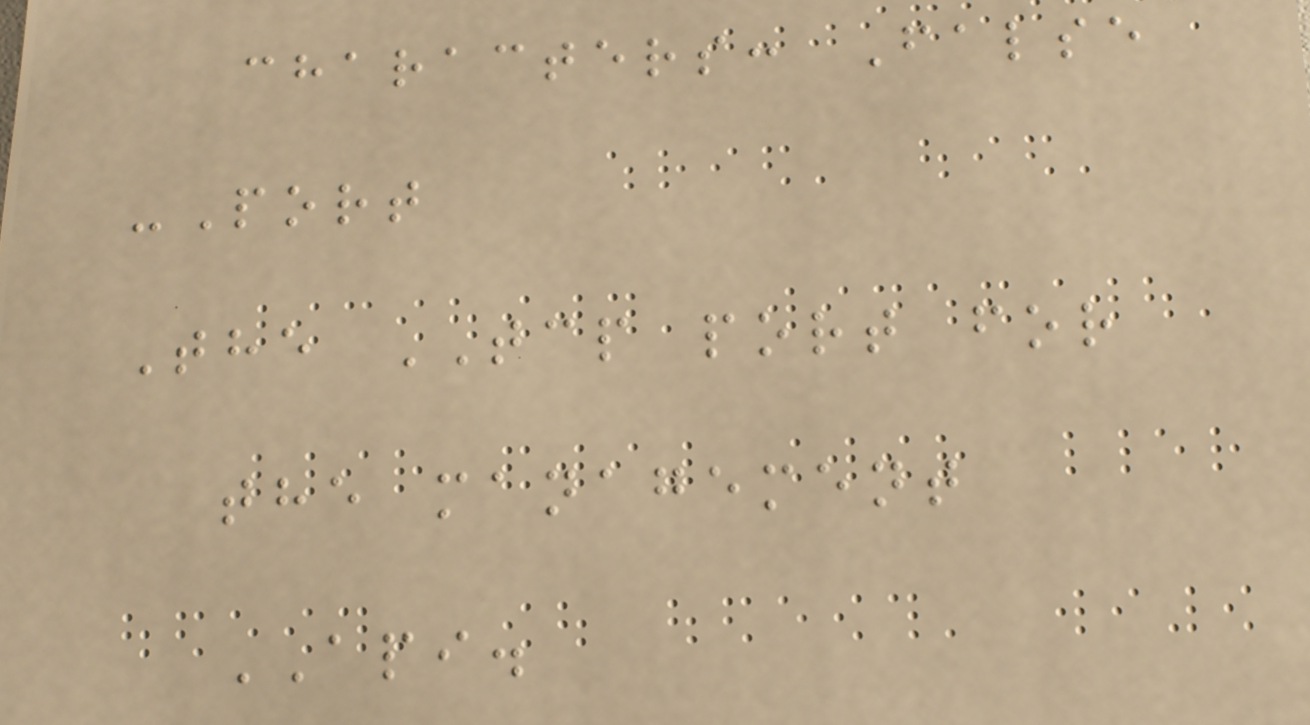characters: False
-Port
The TCP port for
the management
API.
